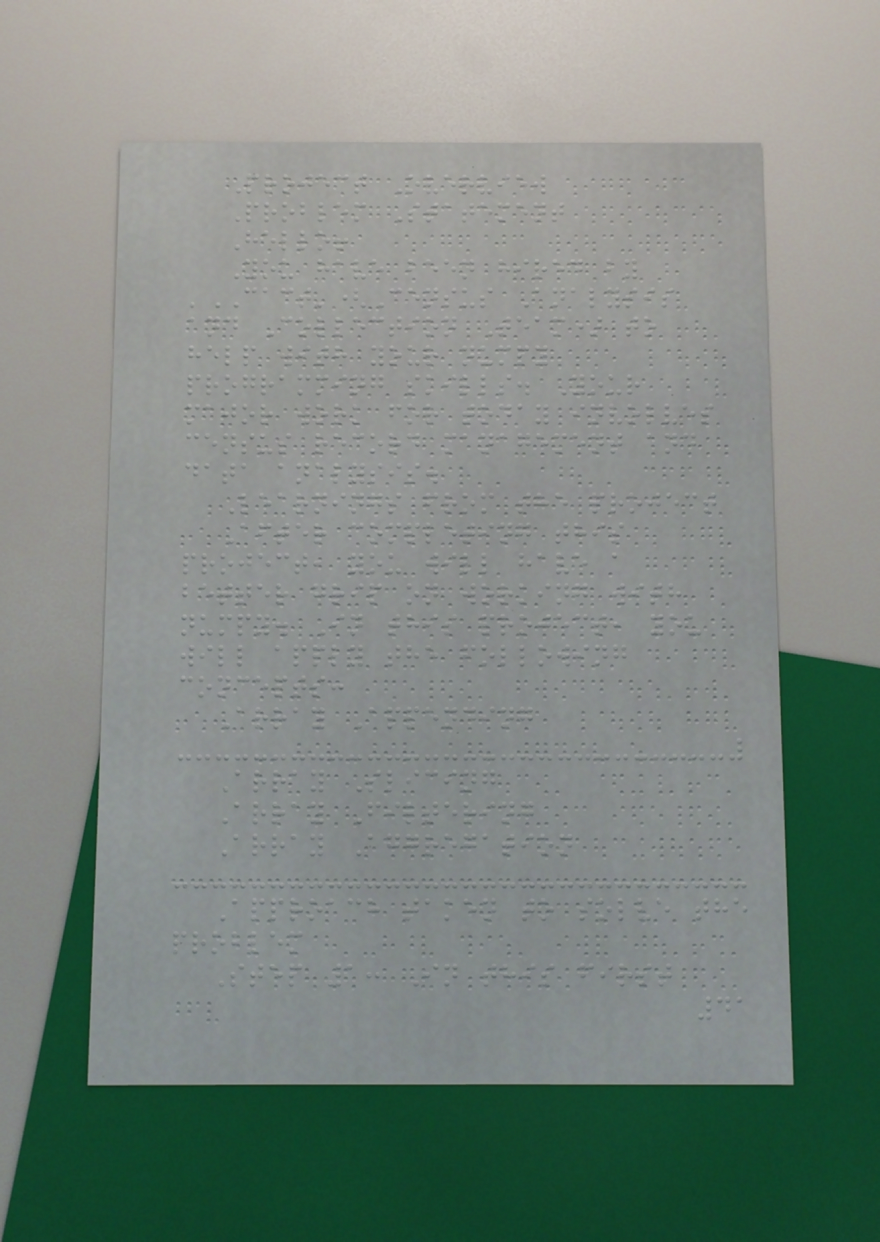Project Overview
Problem Statement
Hello!
You have been hired by
'CACT'(Census Analysis
and Collection Team) to
help with your numpy
programming skills. Your
major work for today involves
census record management and
data analysis.
Learnings from the project
After completing this
project, you will have a
better grip on working with
numpy. In this project, you
will apply the following
concepts:
Array Appending
Array Slicing
Array Filtering
Array Aggregation
Approach taken to solve the
problem
Step 1: In this first
41
